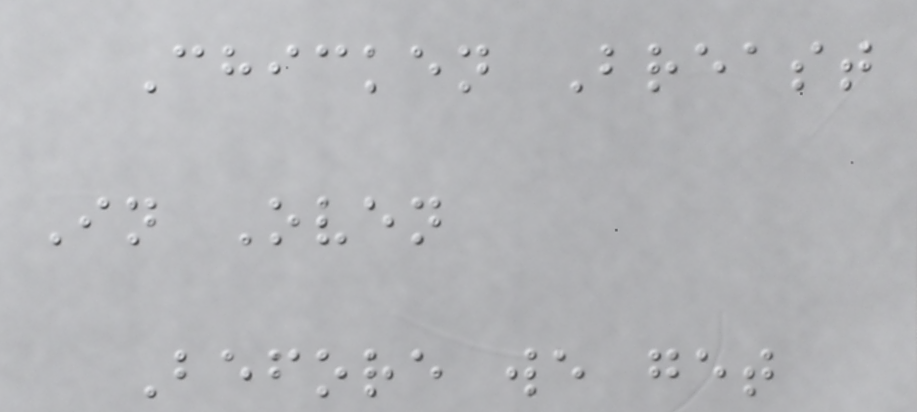Chicken Breast
In Oven
Before we get
